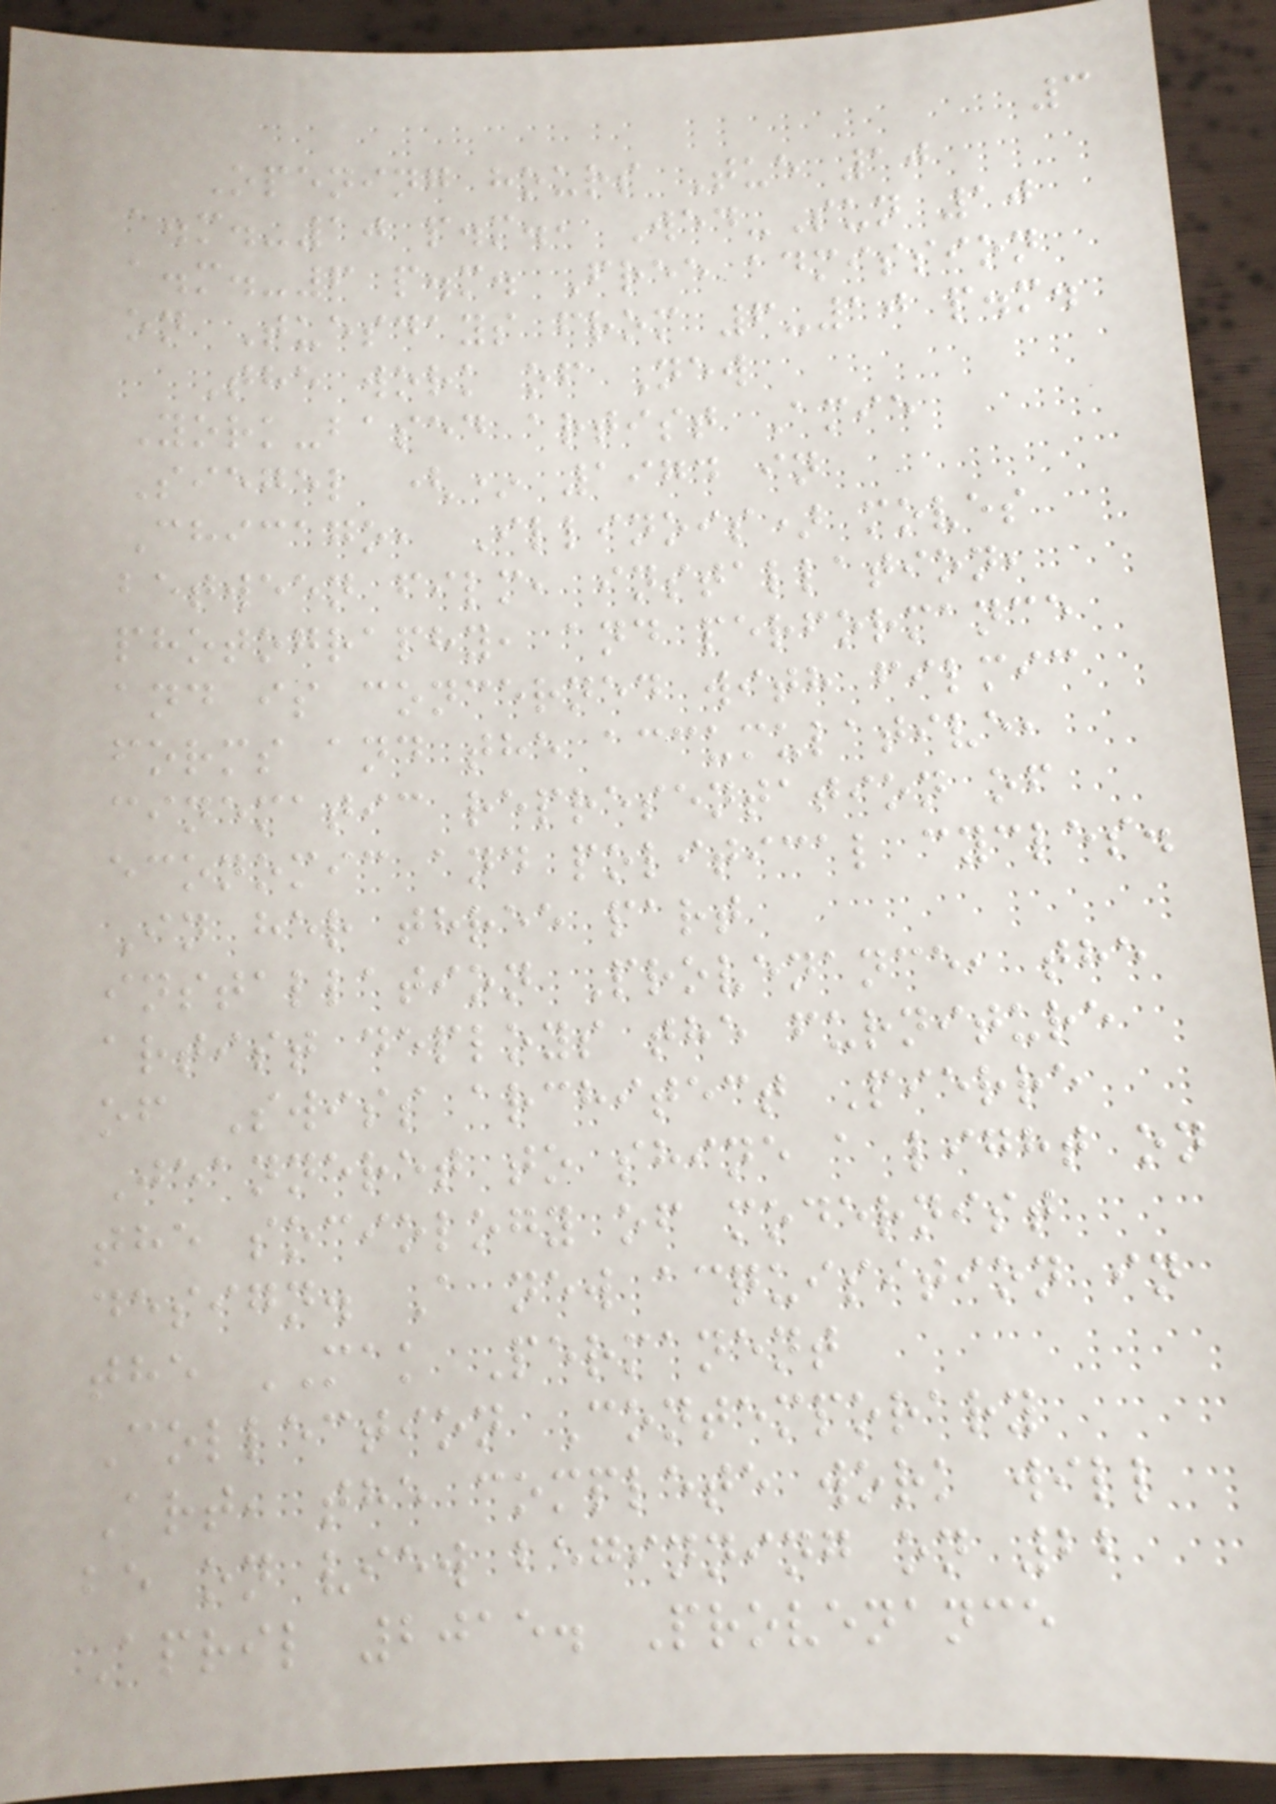3
Opening hours Tue 10
a.m.-10 p.m., Wed-Sun 10
a.m.-6 p.m. Free admission
on Tuesdays from 6-10 p.m.
The work of New
York-based artist Amie
Siegel (* 1974 in
Chicago, Illinois) moves
between film, installation,
photography, and performance
and is concerned with filmic
forms and the accumulative,
cinematic representation of
economic and political cycles.
In her three part
installation Provenance, the
artist deploys the furniture
of Swiss architect Pierre
Jeanneret to shine a light on
the sociology of modernist
design. A new acquisition in
the MAK Permanent
Collection Contemporary
Art, the complete work will
be on view beginning on 22
April 2015. Provenance
